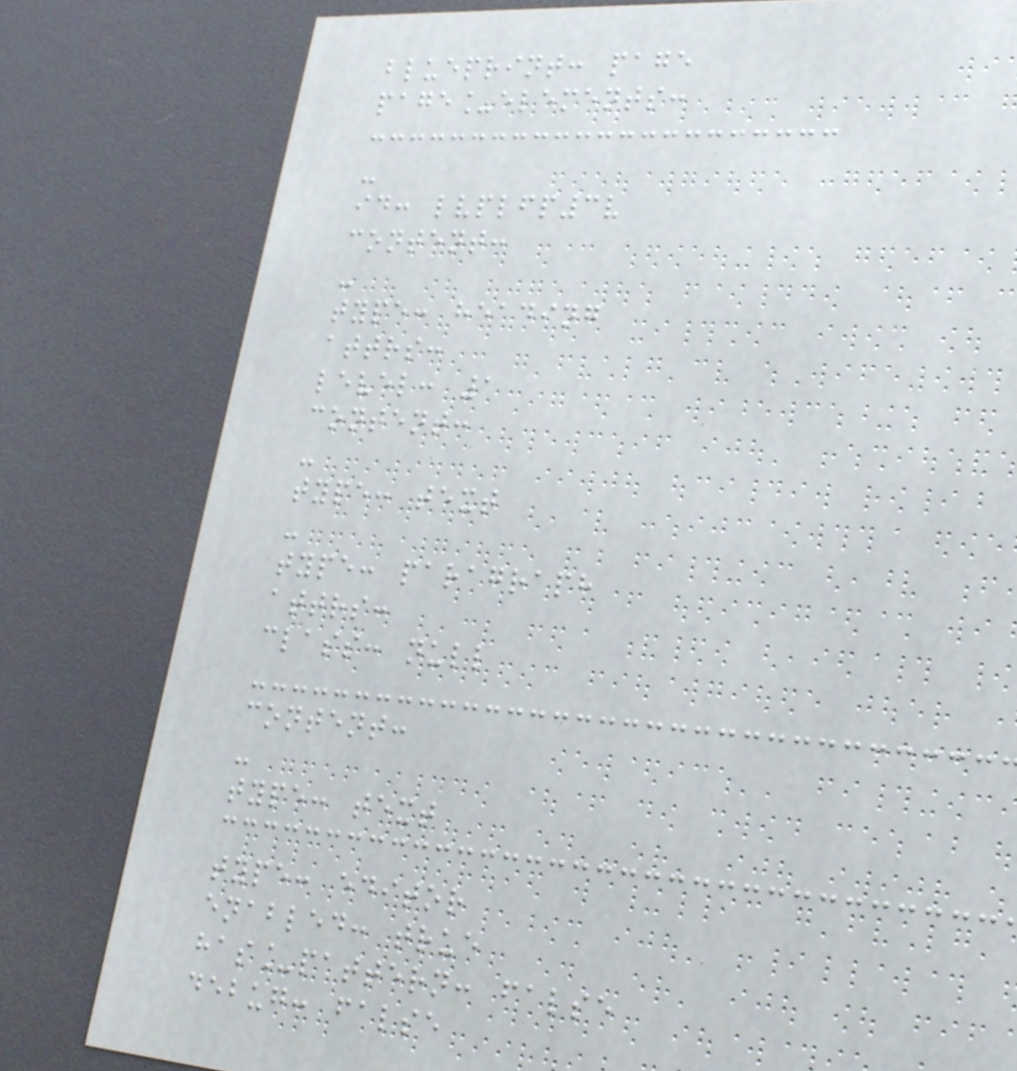blueprint: page
page_elements:
-
id: lvplfp3v
content:
-
type: heading
attrs:
level: 1
content:
-
type: text
-
type: paragraph
attrs:
class: null
content:
-
type: text
type: editor
enabled: true
has_pattern: false
debug: false
